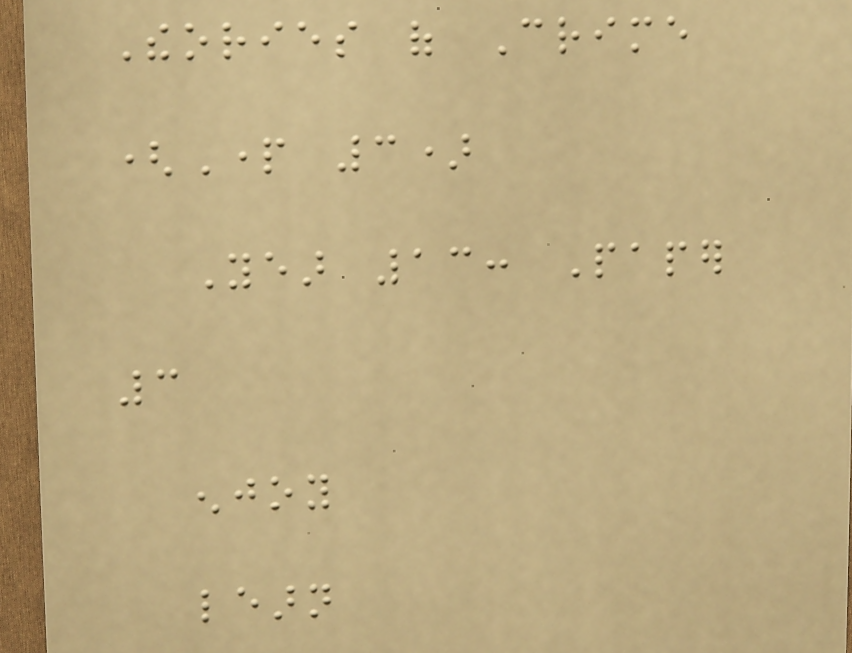Theories of Crime
(Part 3)
Year 13: Paper
3
enjoy
learn
